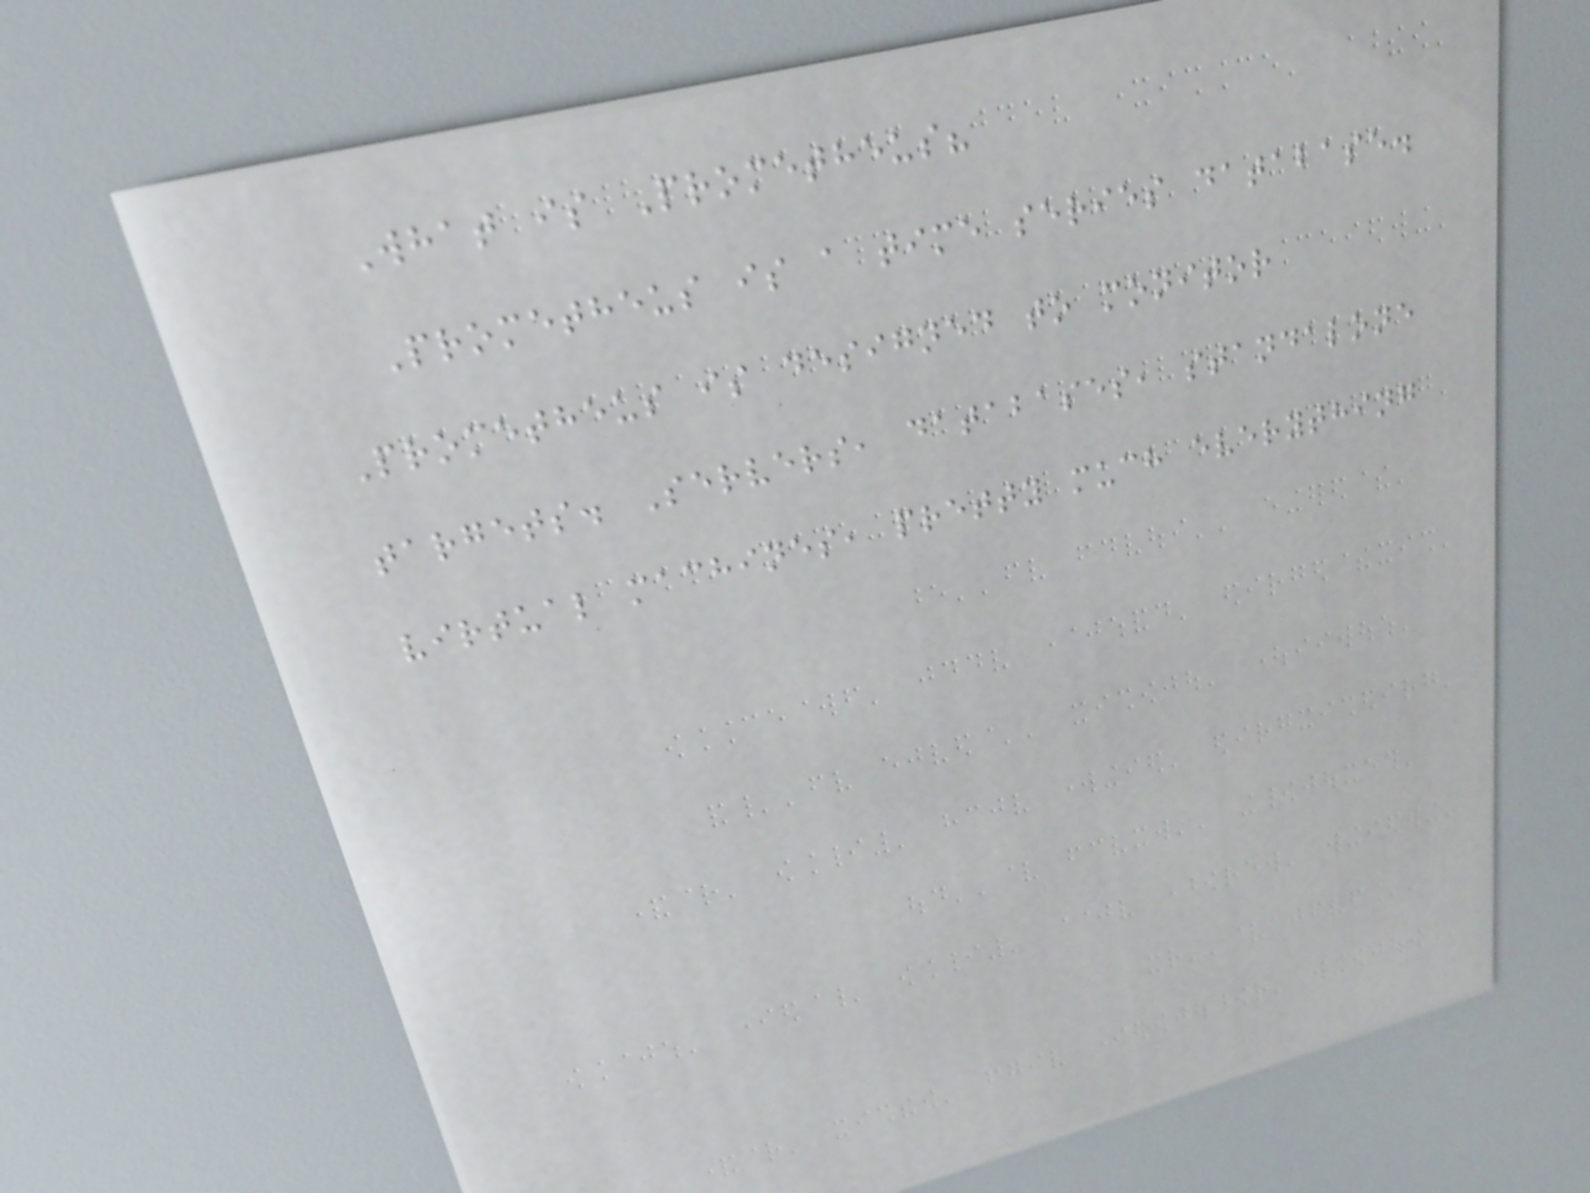What is Prometheus?
Prometheus is a time series database.
Prometheus is designed to monitor
targets. Servers, databases, standalone
virtual machines, pretty much everything
